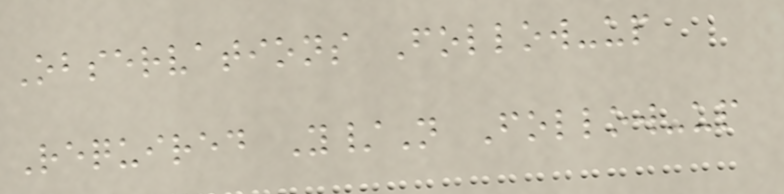Observations Follow-up
Required Y/N Follow-up
